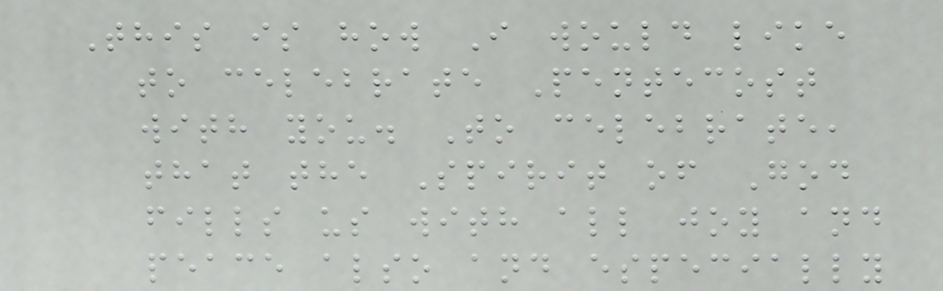This is how I would like
to celebrate Pentecost
with you. To celebrate,
that the Spirit of God
fills us with all joy and
peace also and especially
